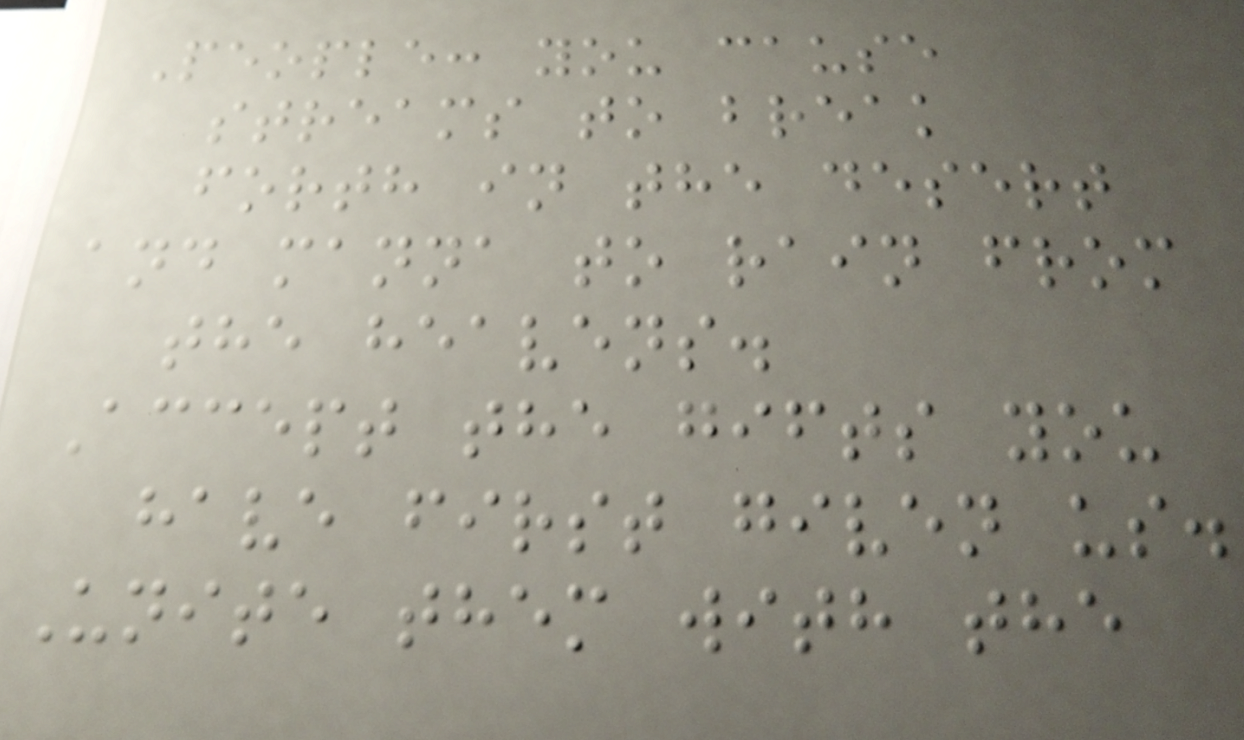People: you cause
streams to break
forth in the desert
and manna to rain from
the heavens.
Accept the gifts you
have first given us.
Unite them with the
